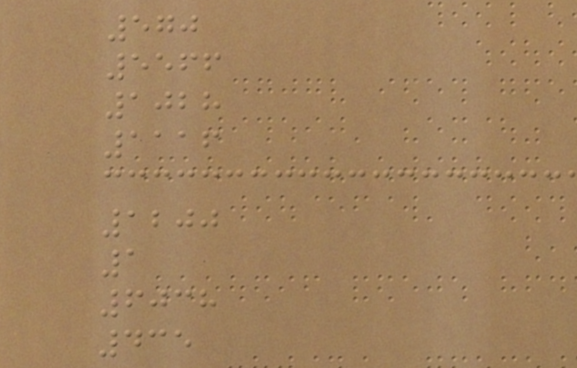570
5566
1028
1116
1200
1
6038
435
